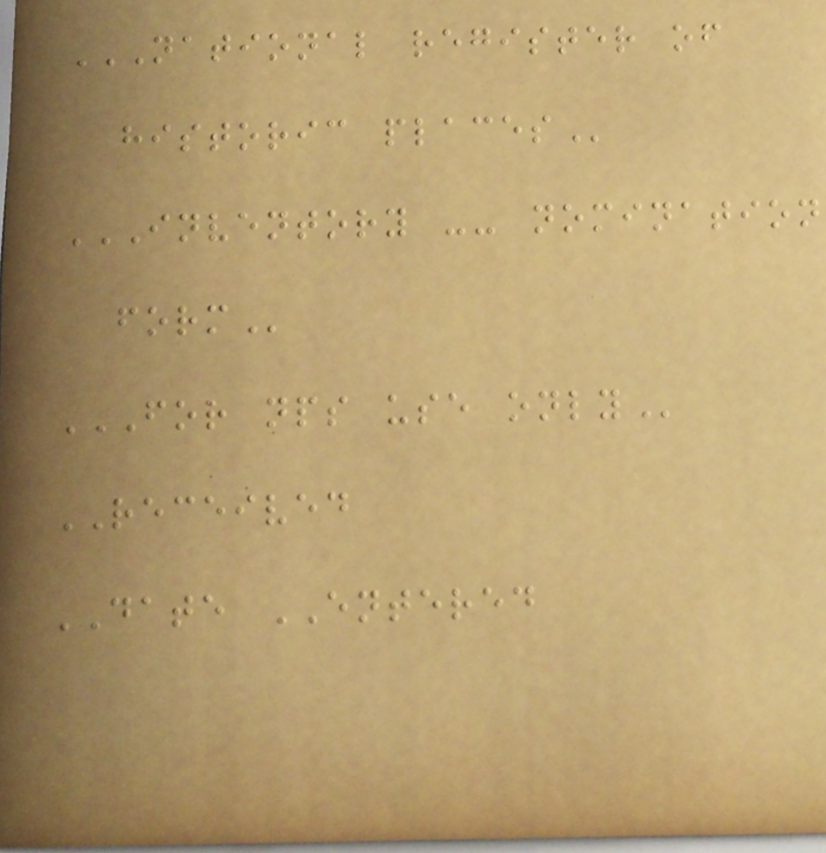NATIONAL REGISTER OF
HISTORIC PLACES
INVENTORY -- NOMINATION
FORM
FOR NPS USE ONLY
RECEIVED
DATE ENTERED
